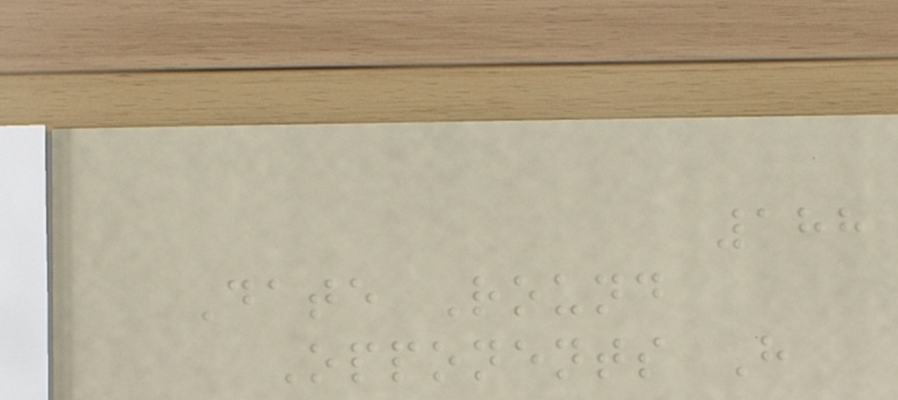188
Date Round
Opponents H
